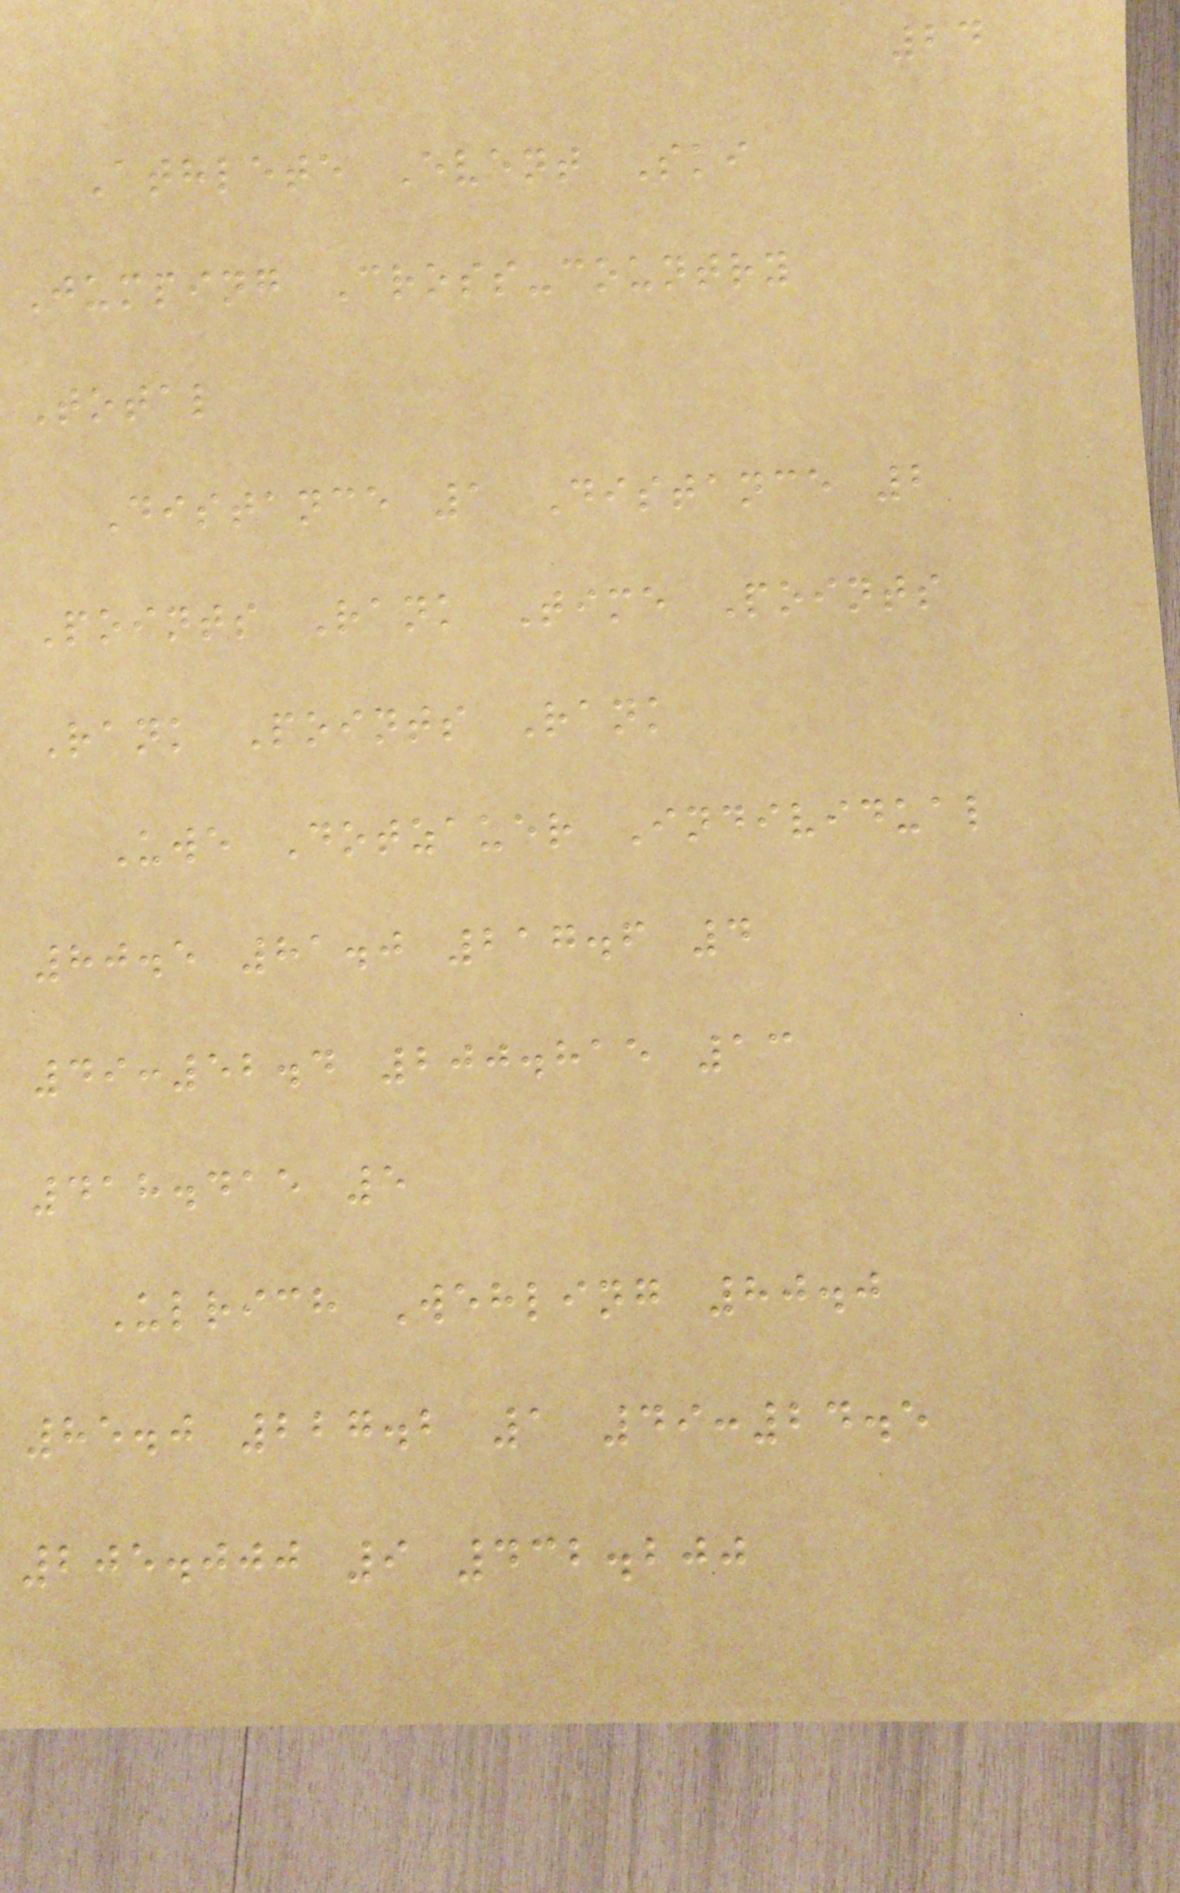24
Athlete Event Ski
Jumping Cross-country
Total
Distance 1 Distance 2
Points Rank Time Points
Rank Points Rank
Uwe Dotzauer Individual
80.5 81.0 217.6 4
49:52.4 200.815 13
418.415 5
Ulrich Wehling 80.0
85.0 227.2 1 49:24.5
205.000 9 432.200
